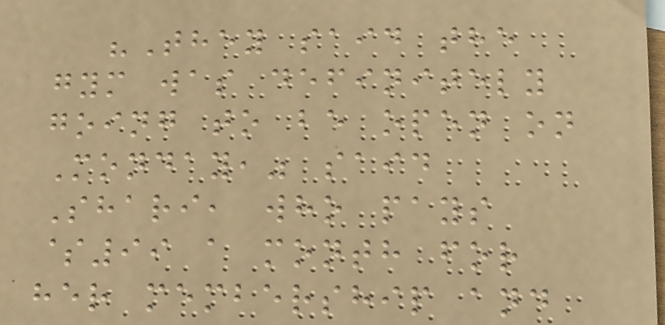"They said the
gym was definitely
going to be open on
Monday," said
Shari, who pays
$99 a month for
her membership and
